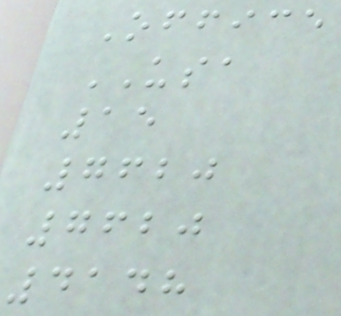Office
USA
15
7620
7620
4148
